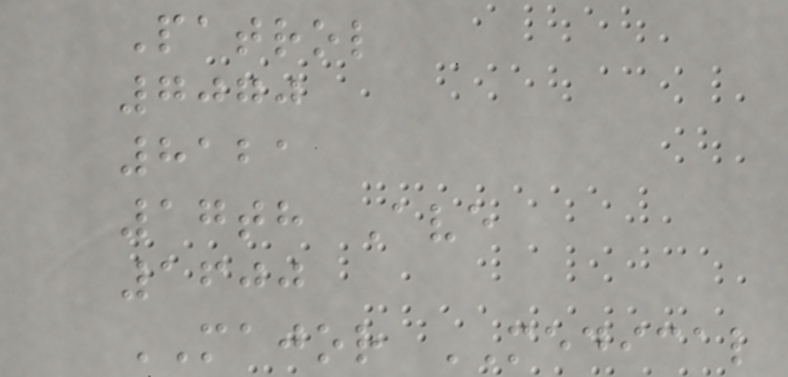Patrol
7070
8121
17th Ave
1600
MAJOR MEDICAL
